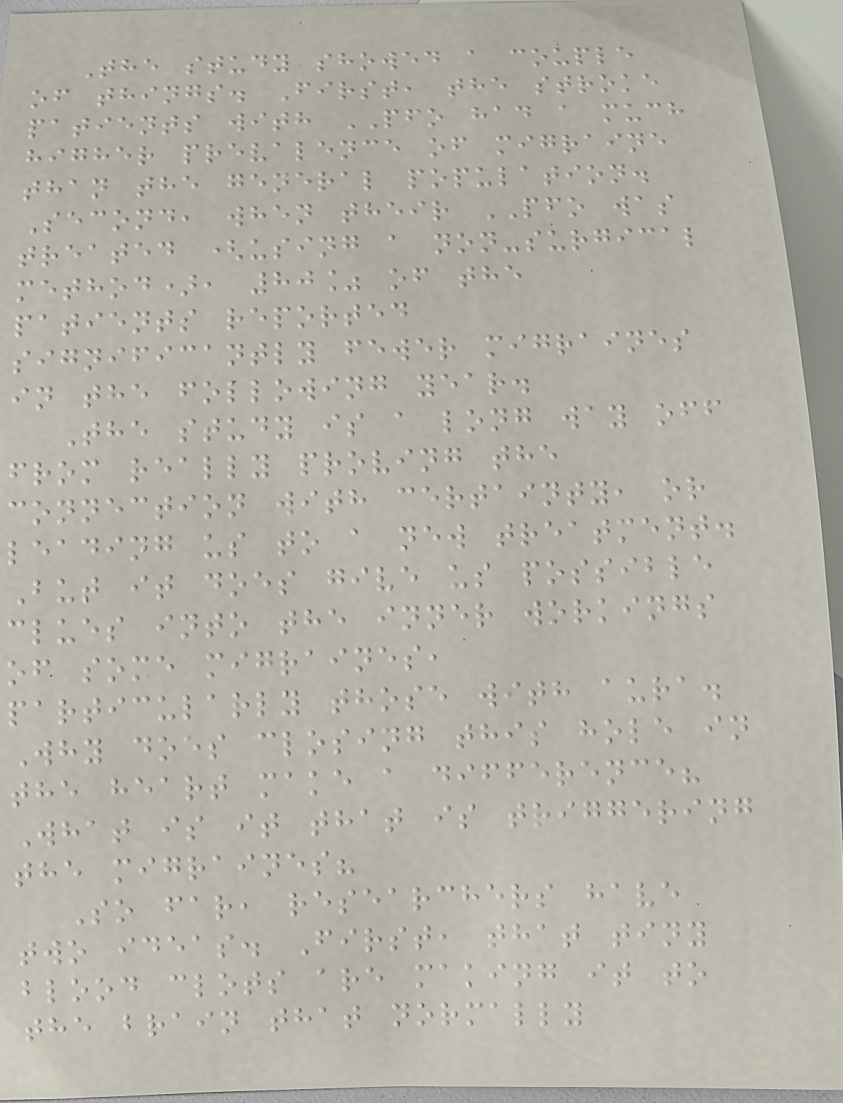The study showed a couple
of things. First, the stroke
patients with PFO had a much
higher prevalence of migraine
than the general population.
Second, when their PFO was
treated (using a non-surgical
method), 80% of the
patients reported
significantly fewer migraines
in the following year.
The study is a long way off
from really proving the
connection with certainty, or
leading us to a new treatment.
But it does give us possible
clues into the inner workings
of some migraines,
particularly those with aura.
Why does closing this hole in
the heart make a difference?
What is it that is triggering
the migraines?
So far, researchers have
two ideas. First, that tiny
blood clots are making it to
the brain that normally
